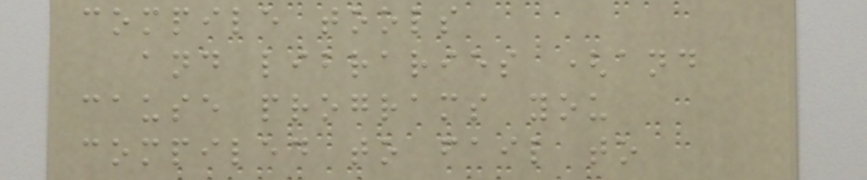compile tools
and libraries (and
cause programs you
compiled to fail to
